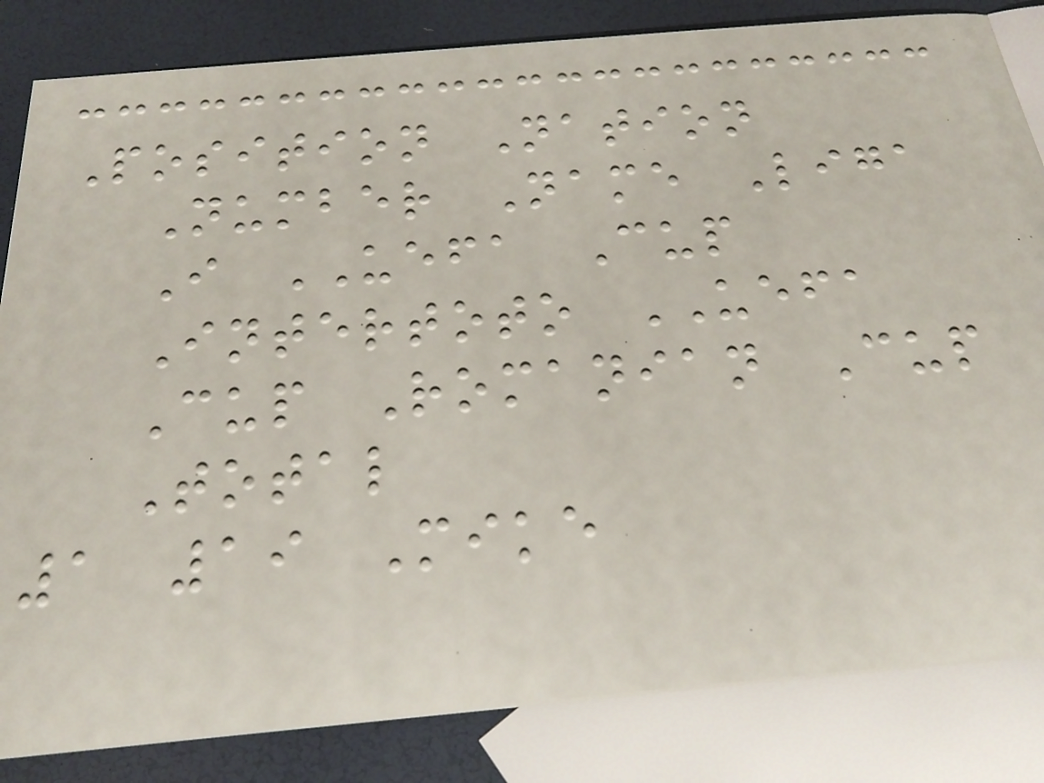Position Nation
Number Name Liga
I UEFA Cup
Intertoto UEFA
Cup Romanian Cup
Total
1 19 Mike
